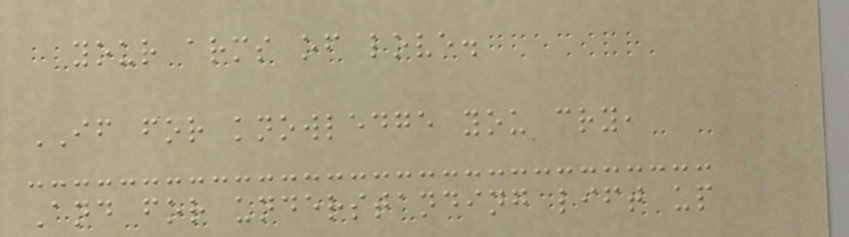your arms of love.
IF for knowledge you cry,
And for understanding lift up
